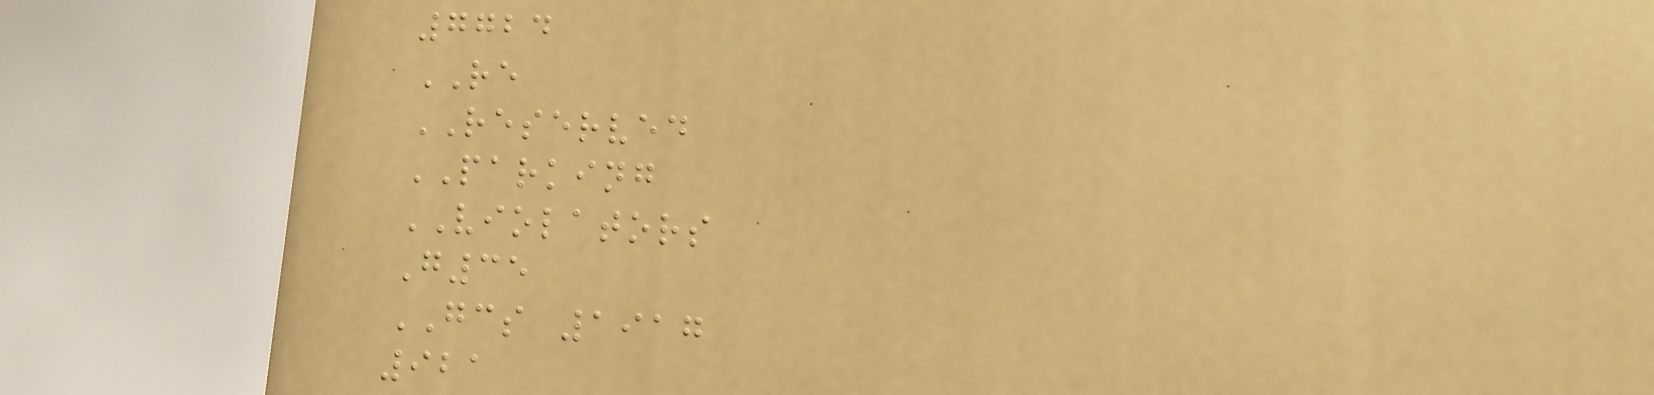7724
RE
RESERVED
PARKING
VIOLATORS
G35
GCS 1917
921
